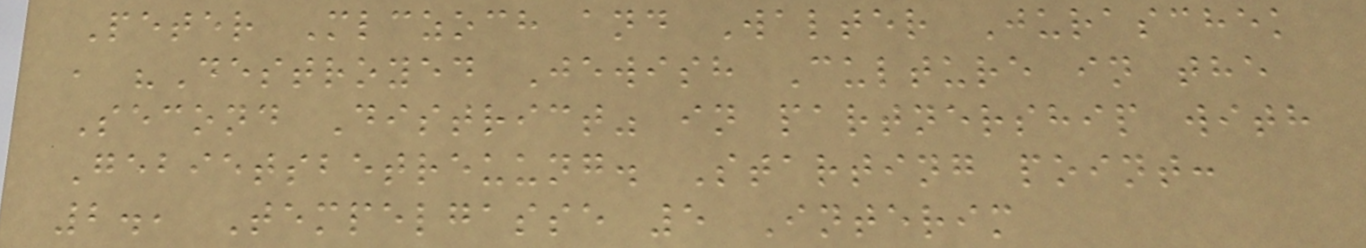Peter Mlczoch and Walter Juraschek
, "Destroyed Jewish Culture in the
Second District" in partnership with
Gebietsbetreuung. Starting point:
2., Tempelgasse 5 Interim
